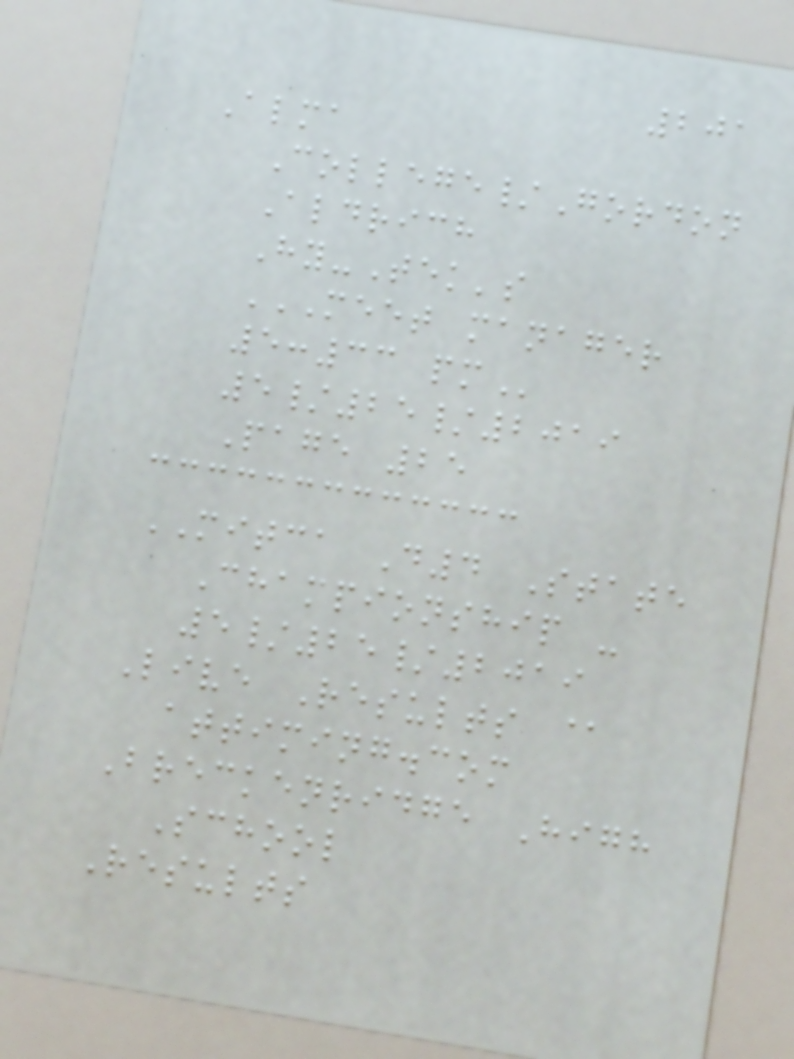201
Alma
College/Gordon
Aldrich
Hy-Tek's
MEET MANAGER
5:33 PM
5/25/2019
Page 25
MITCA D4 State
Championship -
5/25/2019
Live Results @
attiming.com
Breckenridge High
School
Results
